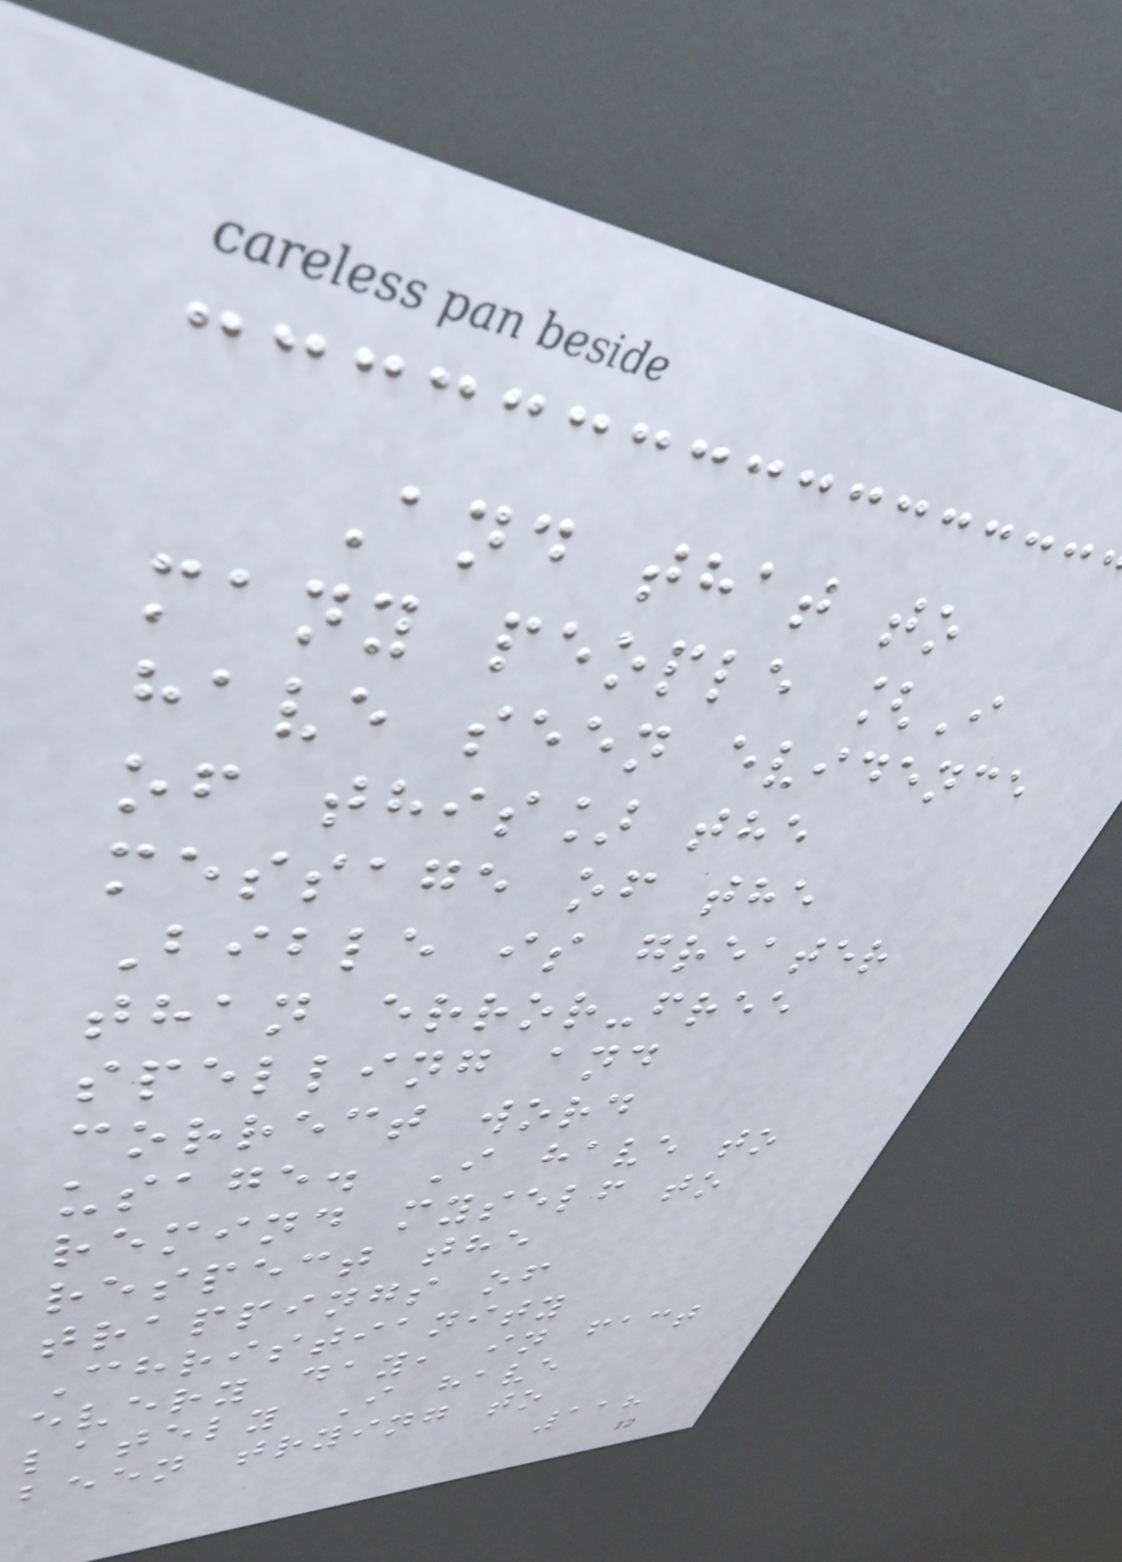And that to
many people [I
have seen evidence
of this] the
message of the
Bible is greater
than error-free
spelling and
correct word
usage. I have to
remind myself to
respect the
trappings of
Christianity
every day, in fact
lately I have
been trying to
118
